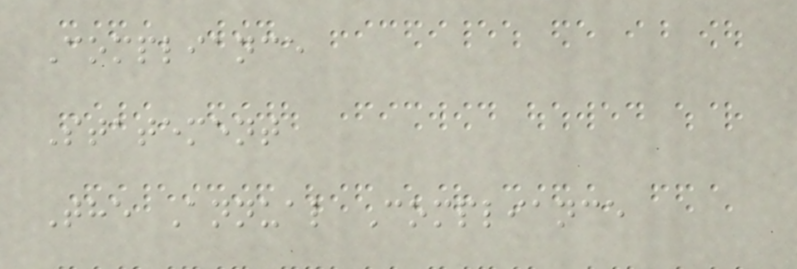Compliance
Statement
The Annual Compliance
